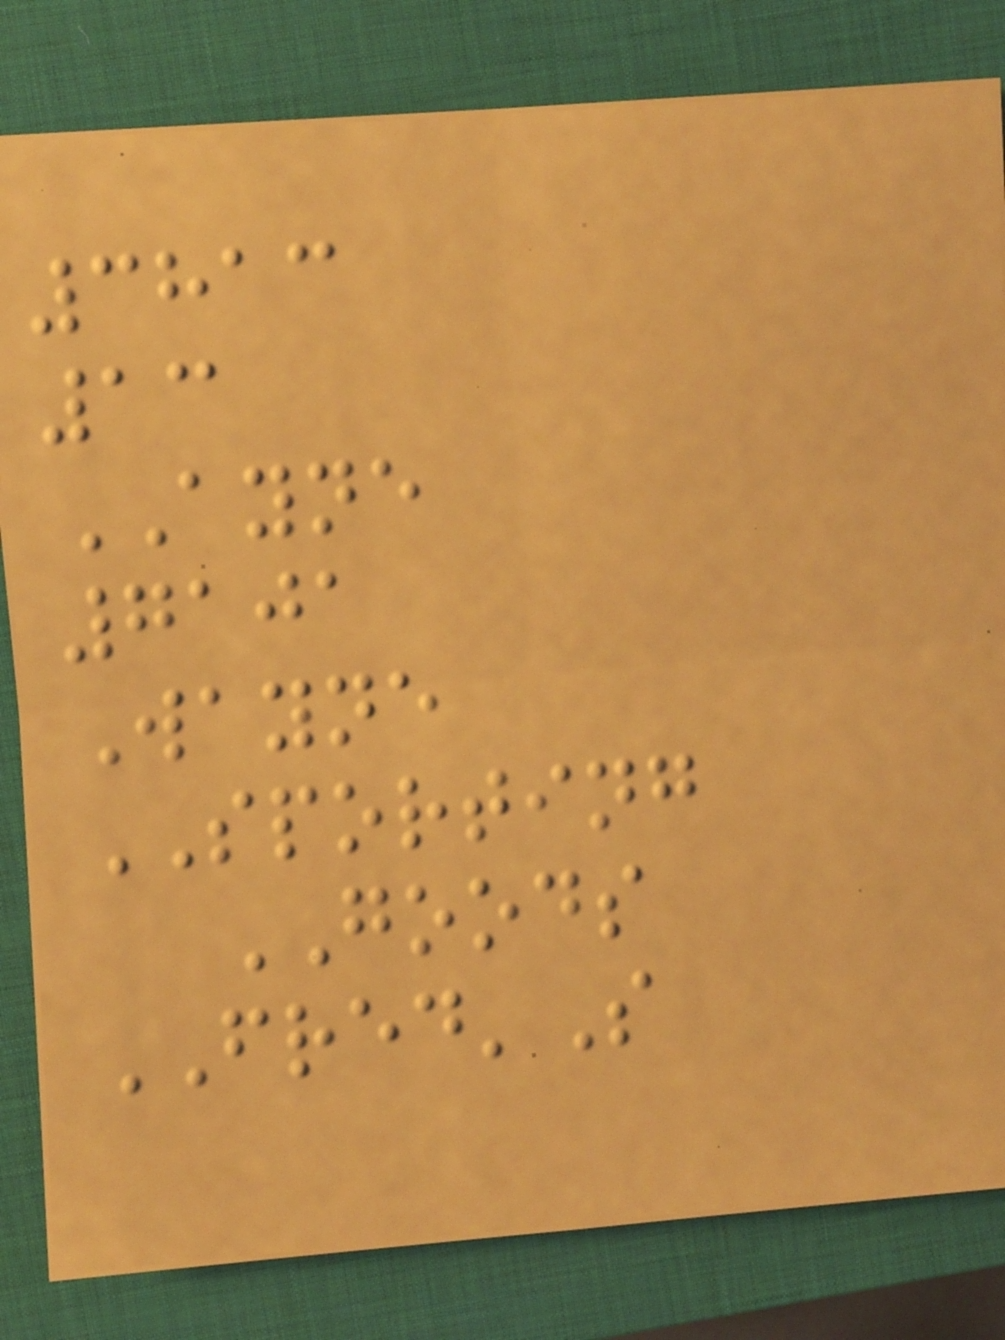3813
13
AYNE
7101
Wayne
SPORTING
GOODS
FRED'S
